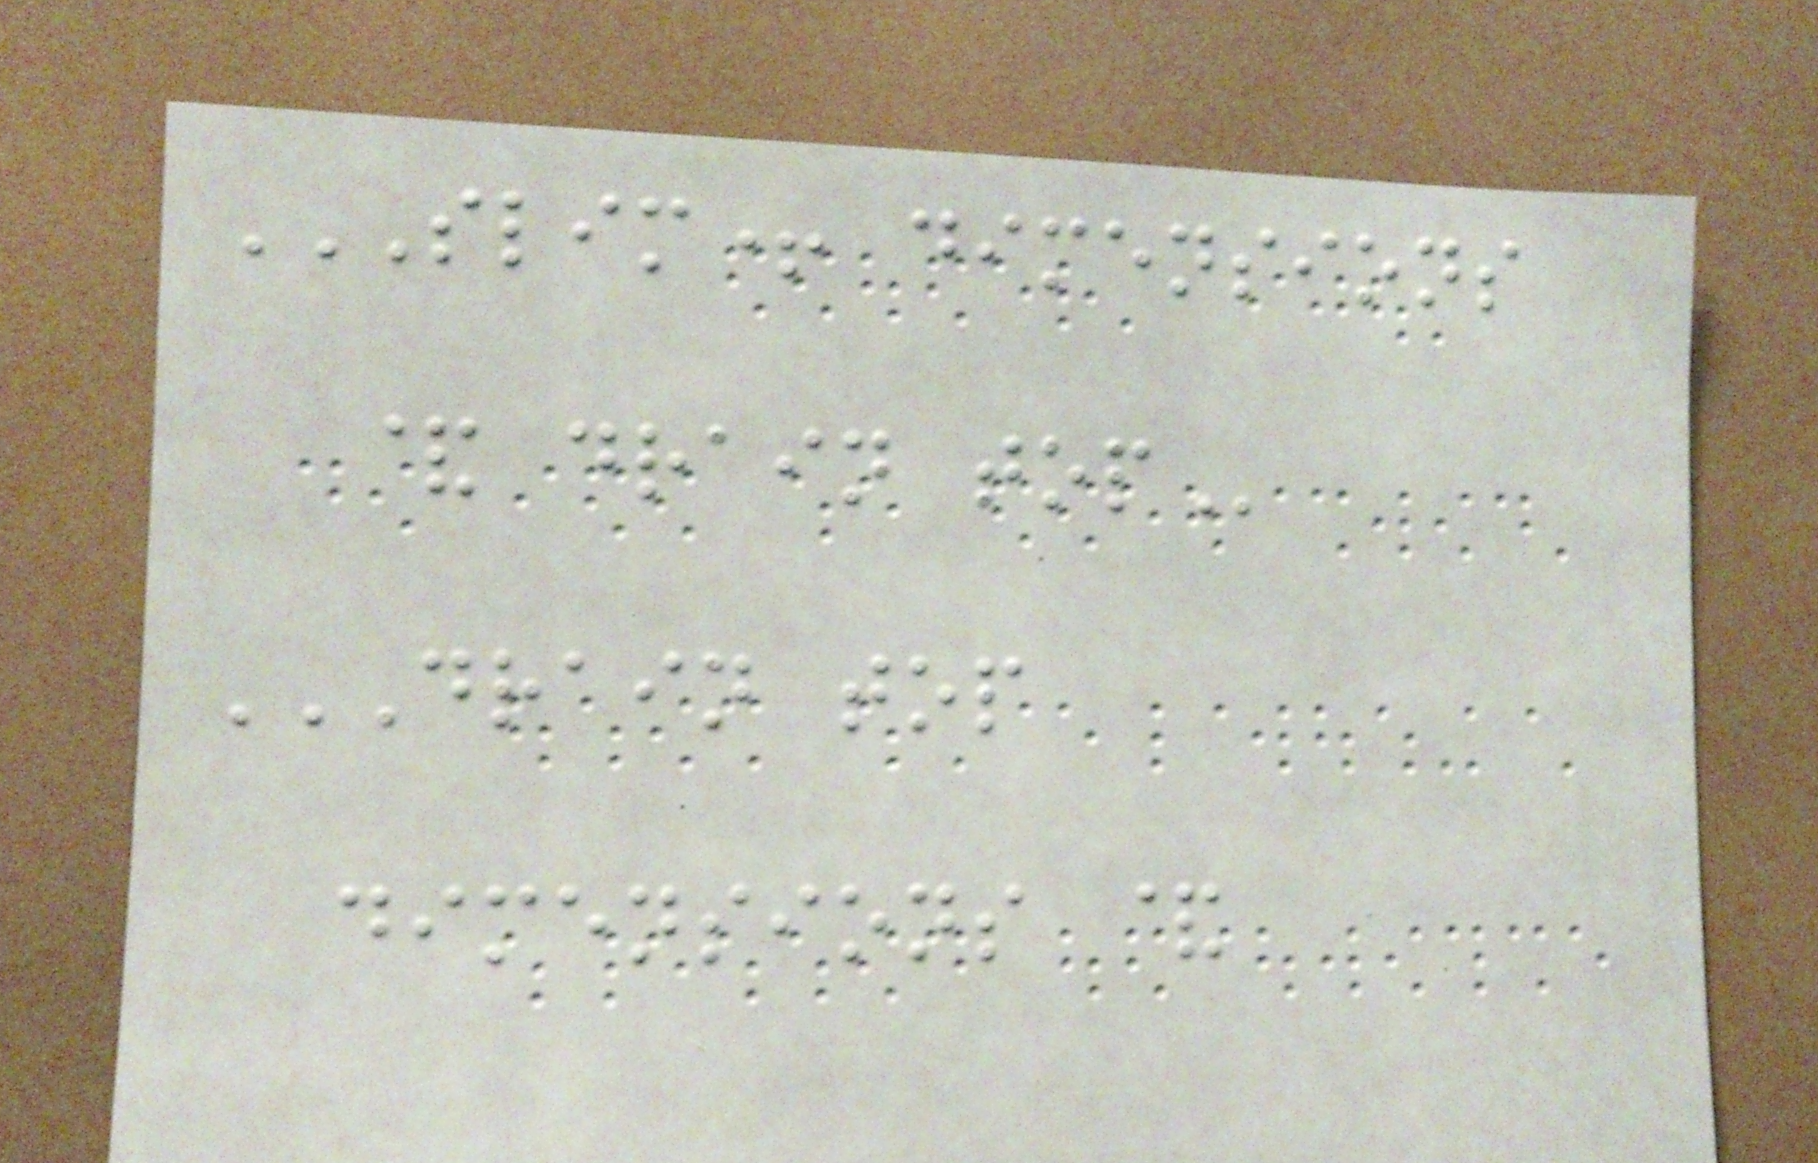SLIM+ DIMENSIONS
& DRAIN TOP
DRAIN TOP
DIMENSIONS &
